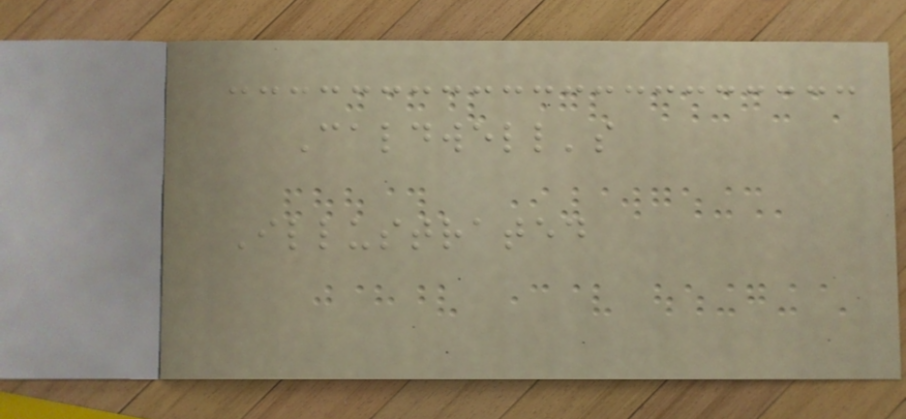Caldwell's
Illustrated
